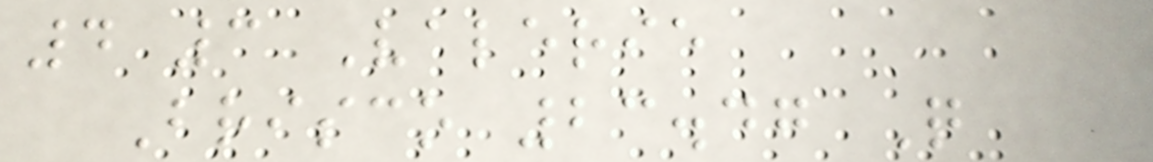4 3 Valerie
Brisco 23.47 Q
